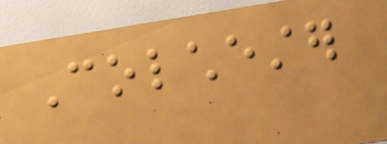Colchester
